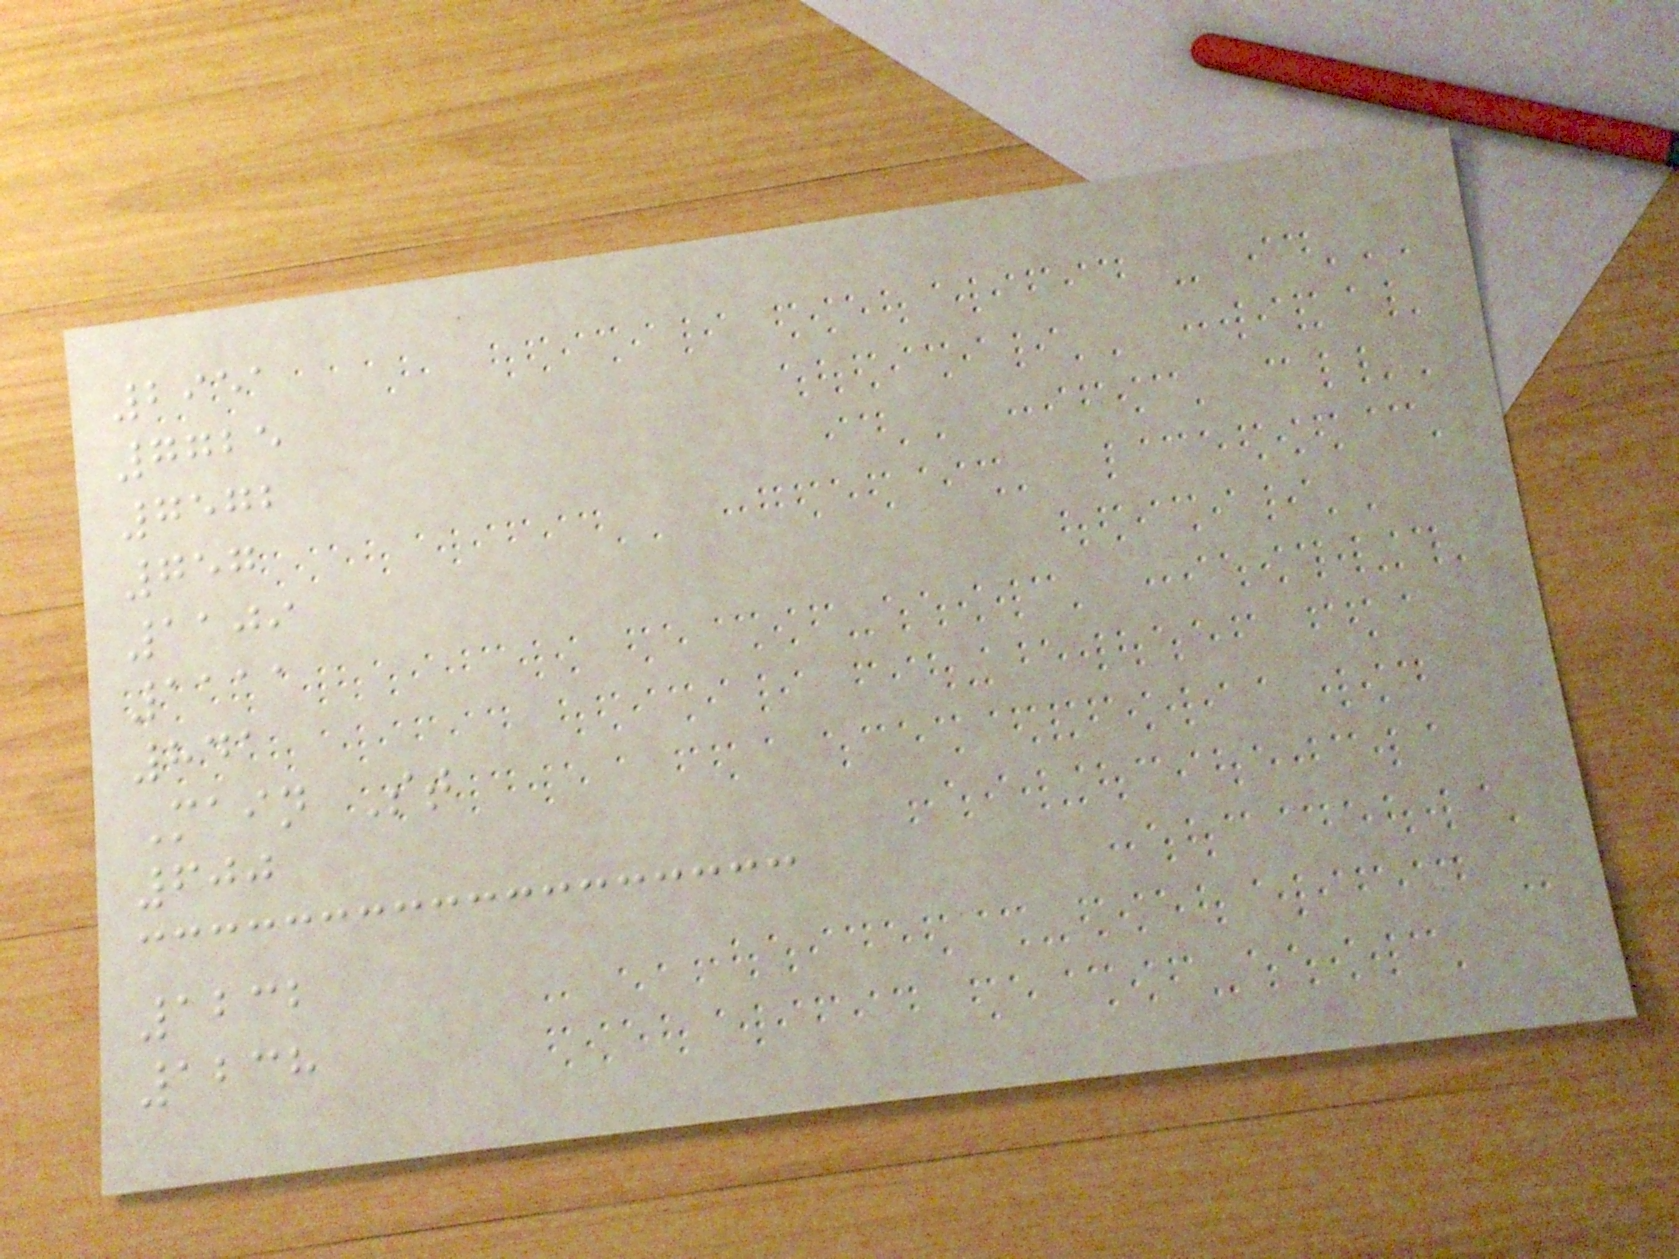2951
7725
7572
757
1109
1111
841
Main St
600
1232
1238
